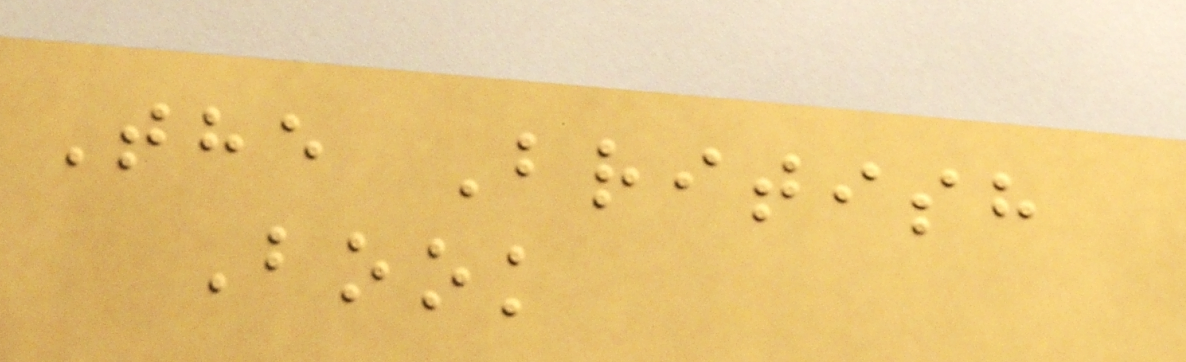The British
Book
